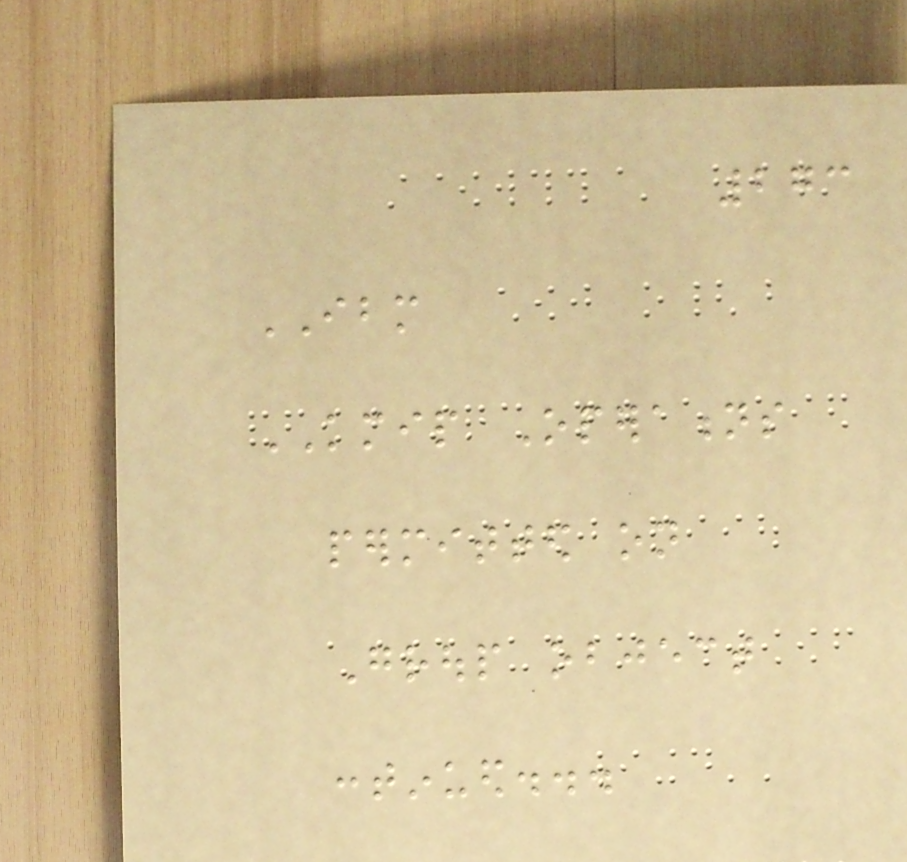273
IBM
KMIP Operations
permitted on
Group object
continued...
